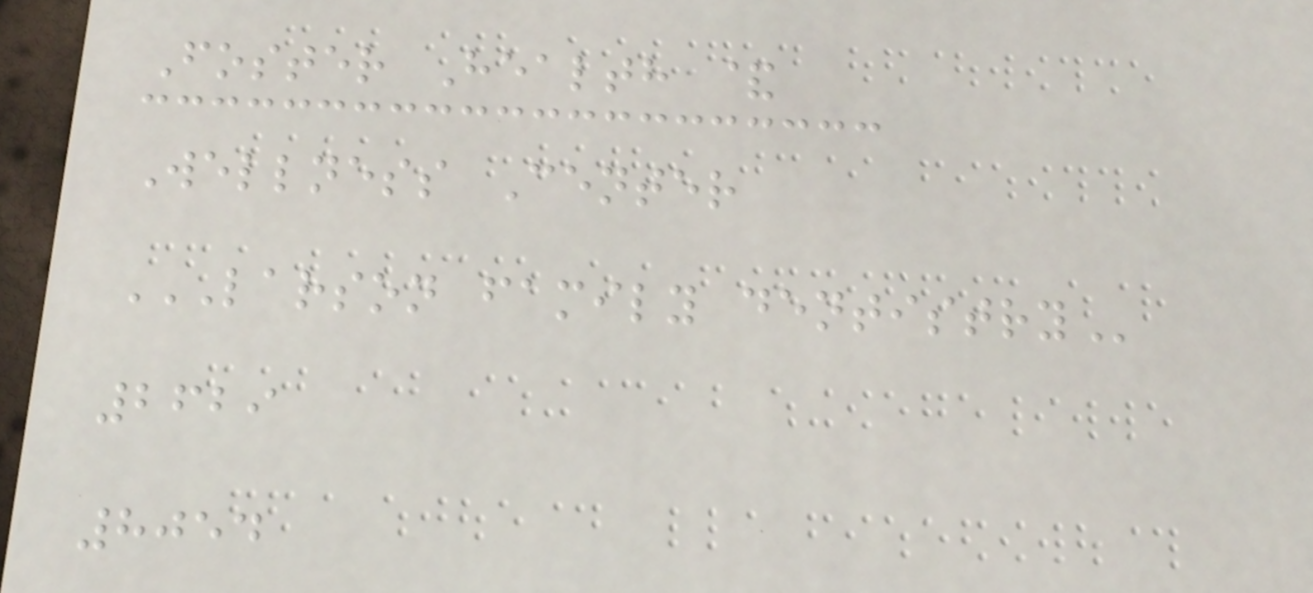Foster Health &
Wellness Center
LARSON FAMILY DENTISTRY
2629
8054
